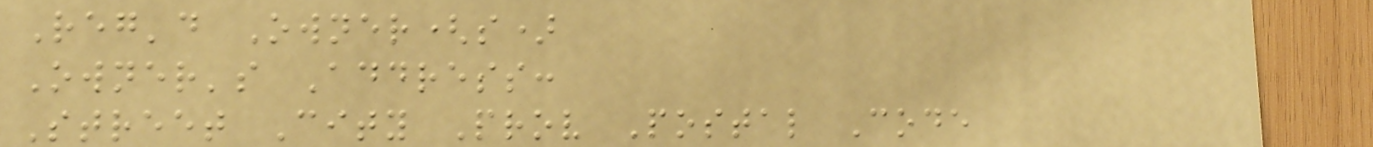Reg'd Owner(s)
Owner's Address:
Street City Prov Postal Code
